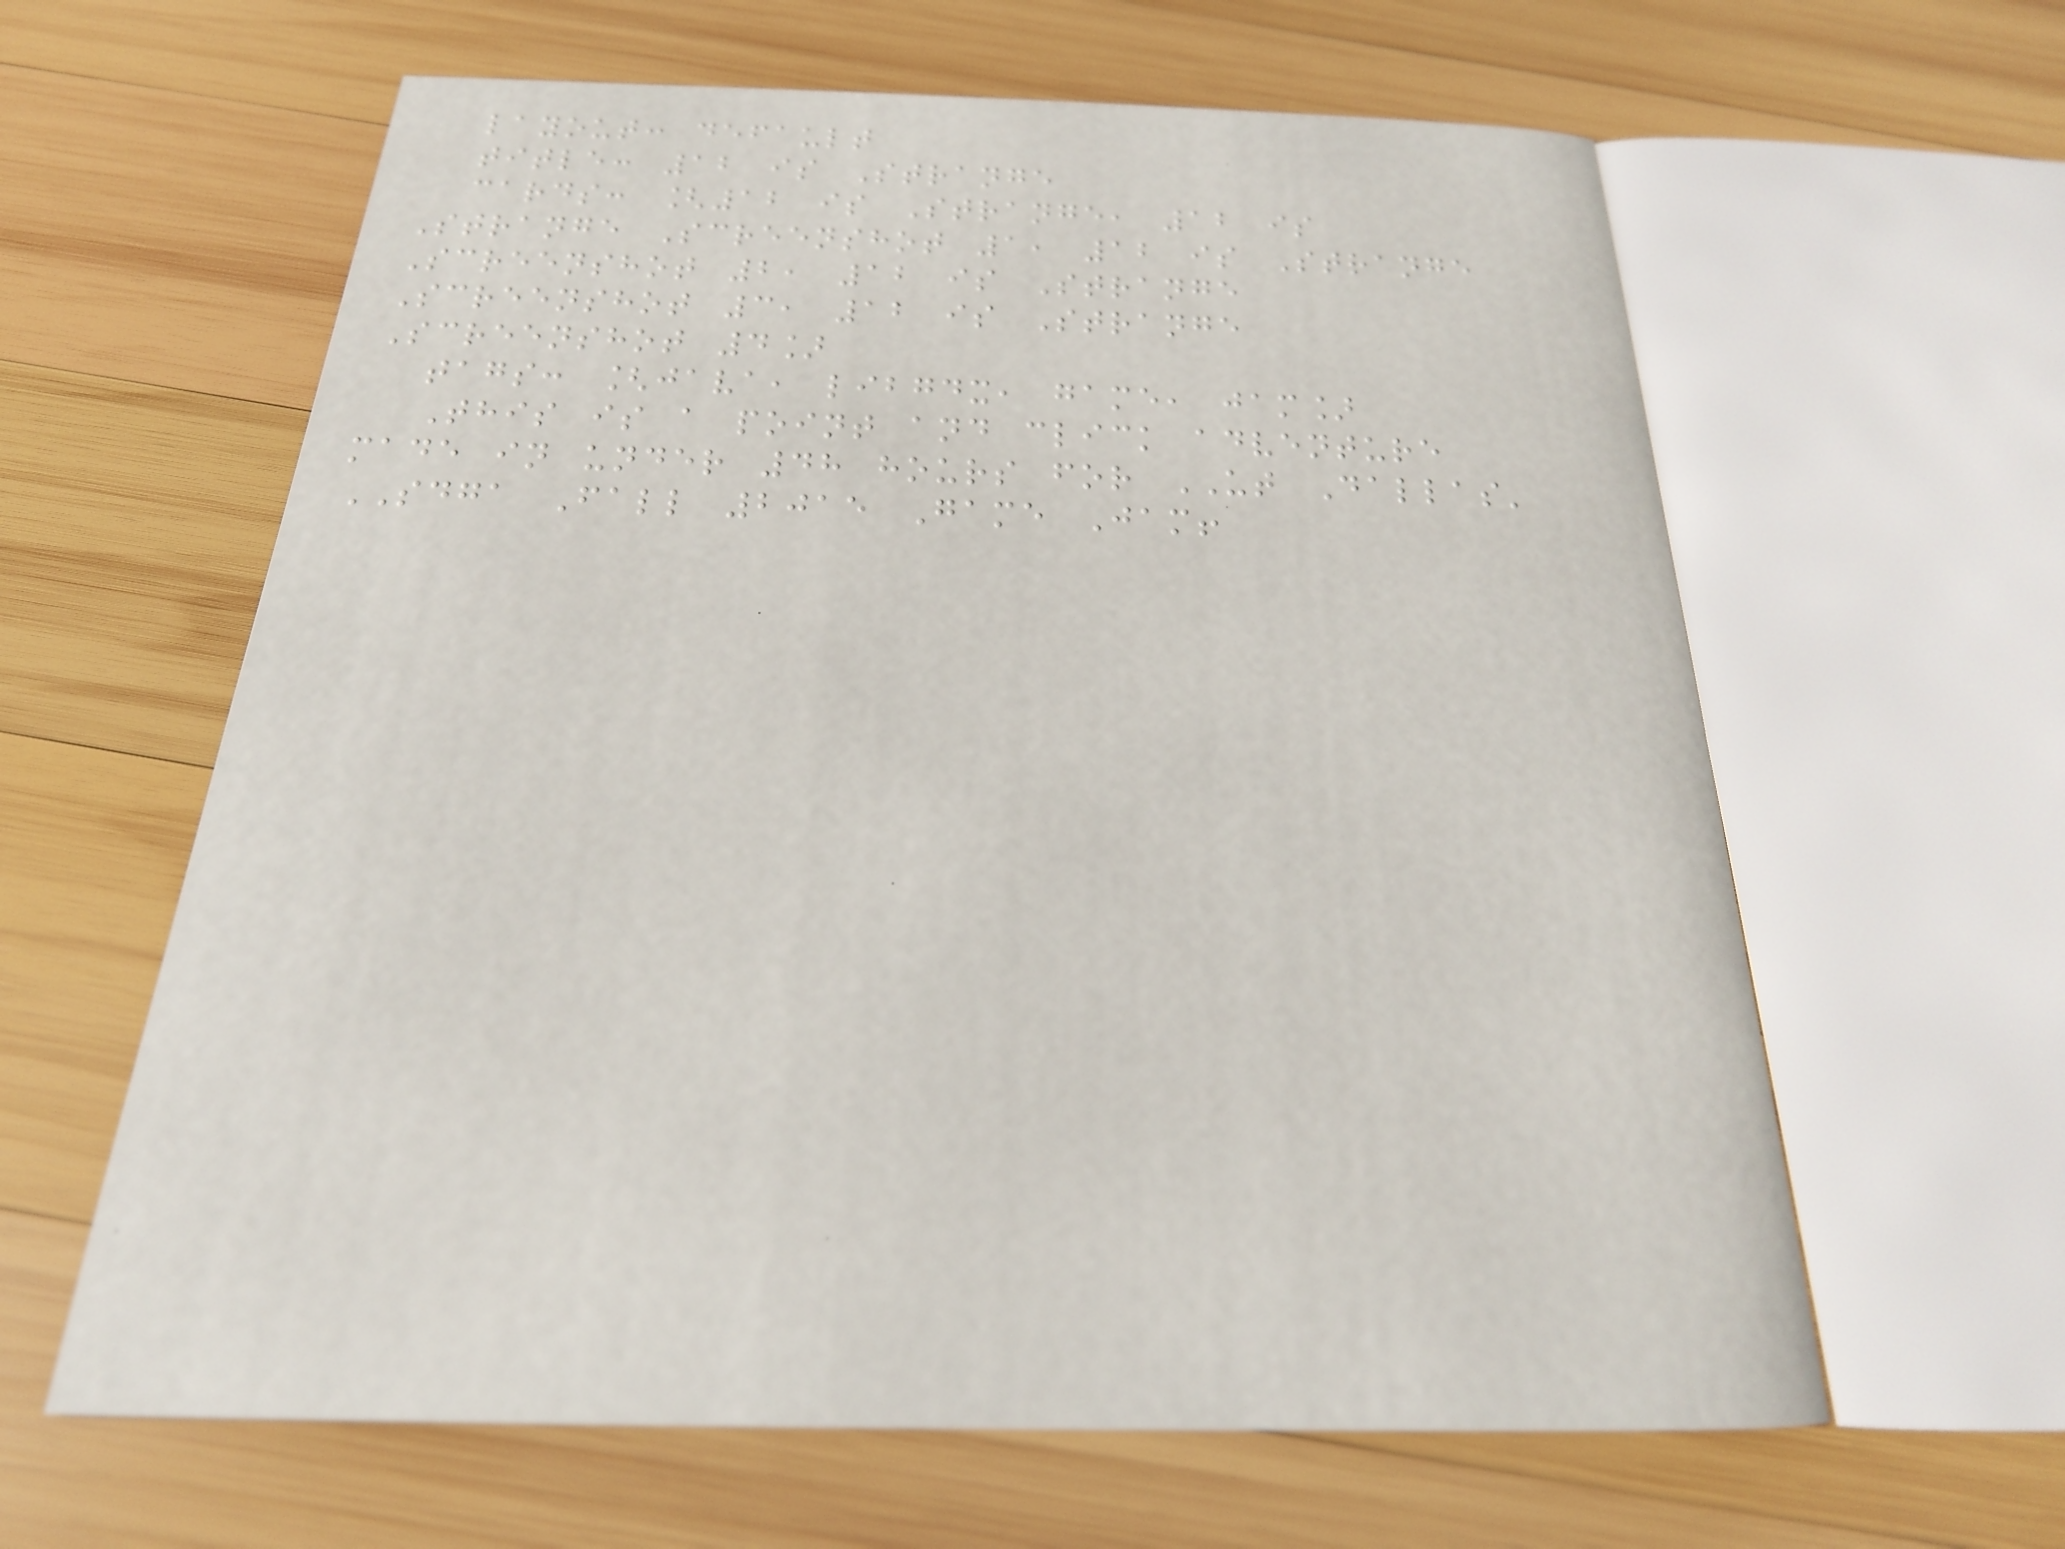layout: default
title: 12 is Strange
cards: [12 is Strange, 12 is
Strange Screenshot 1, 12 is Strange
Screenshot 2, 12 is Strange
Screenshot 3, 12 is Strange
Screenshot 4]
tags: [java, libgdx, game, jam]
This is a point and click adventure
made in under 48 hours for UT Dallas'
SDGA Fall 2015 Game Jam!
